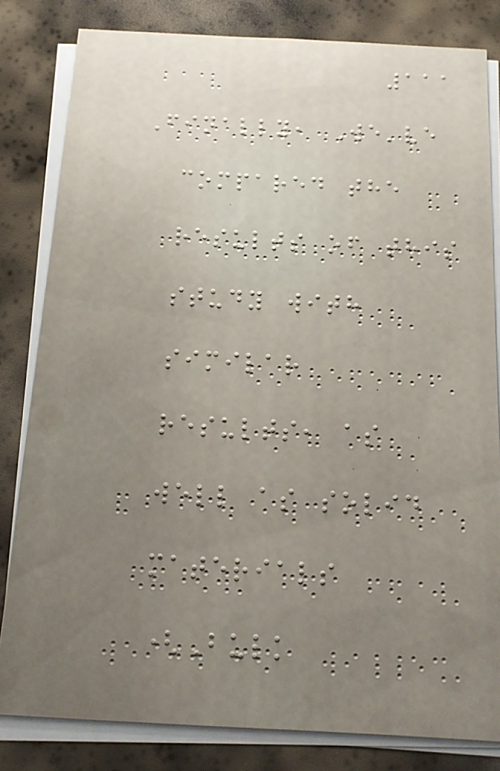111
Finally, We've
compared the
results of this
study with
similar
results, as
well as solid
materials
(Bulk
